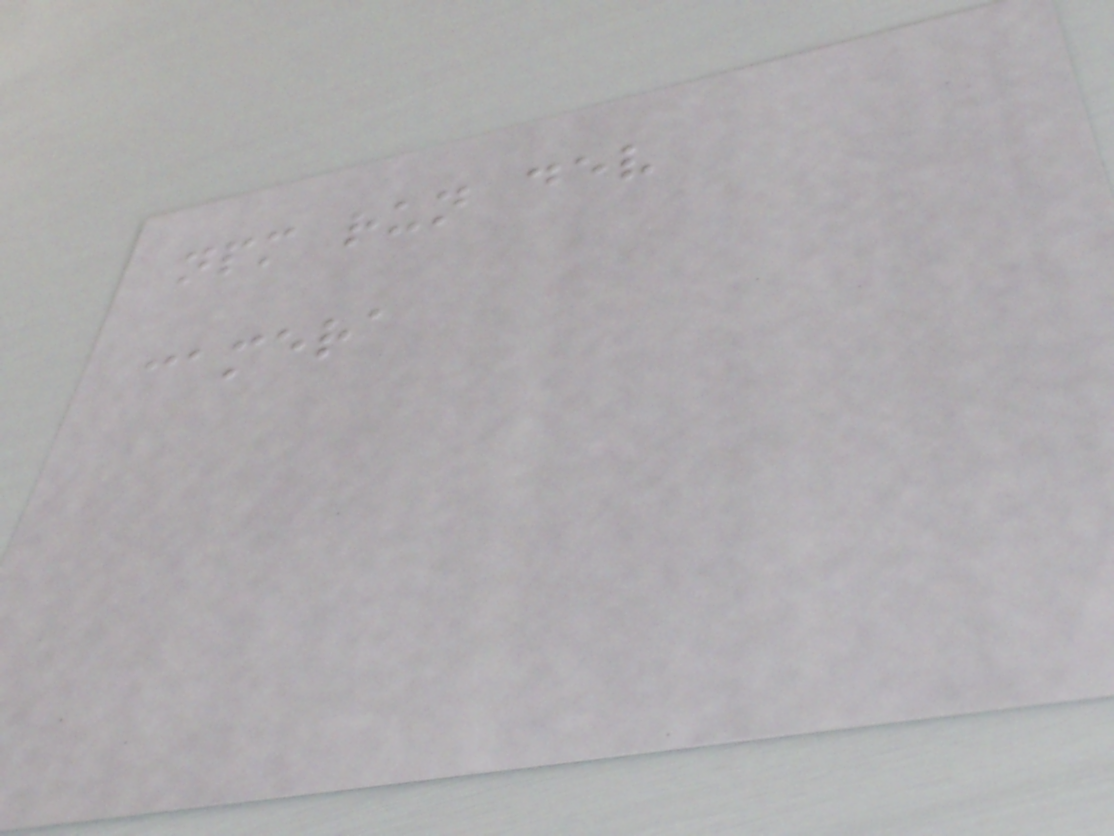npm run dev
camera
